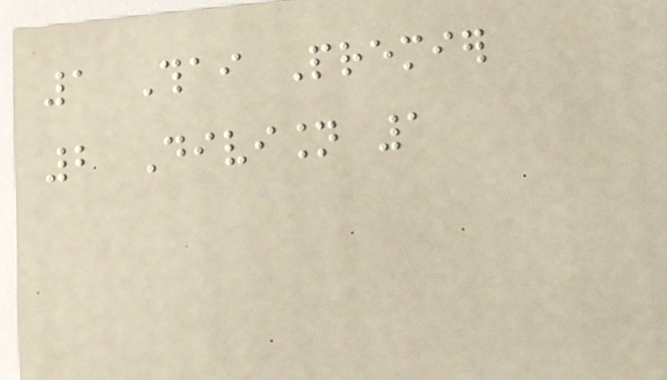1 Thai Premier
2 Division 1
